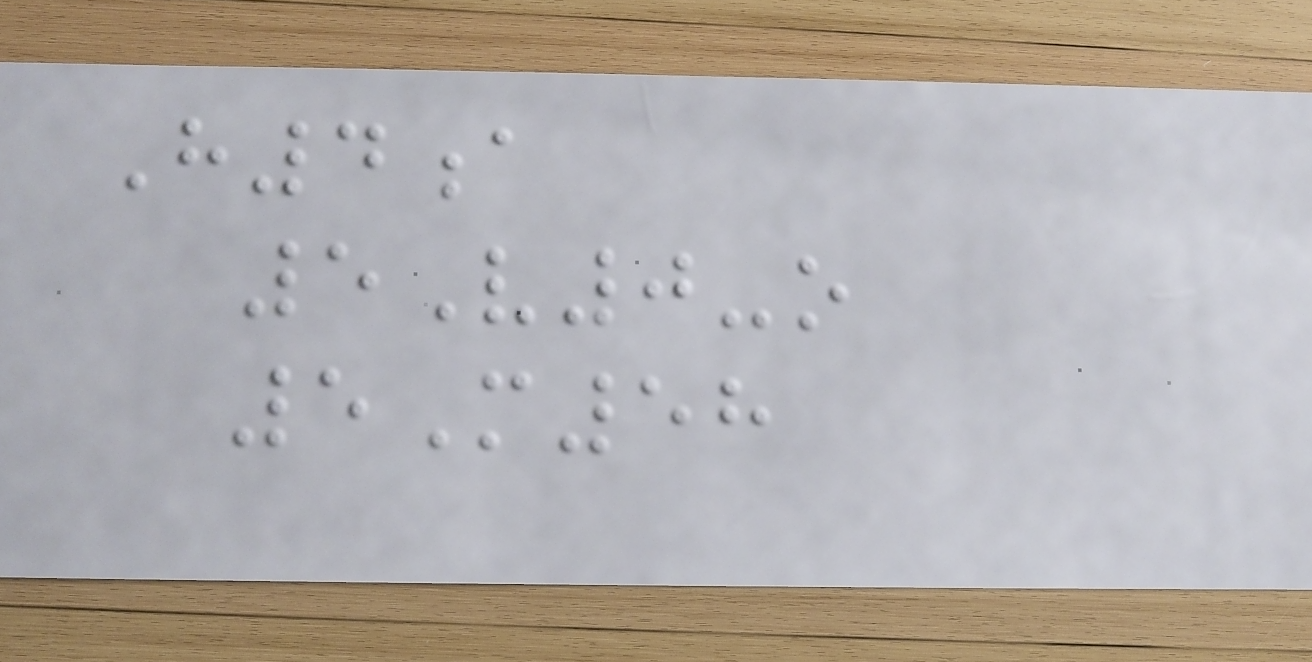H4a
5V0-o
5M58
